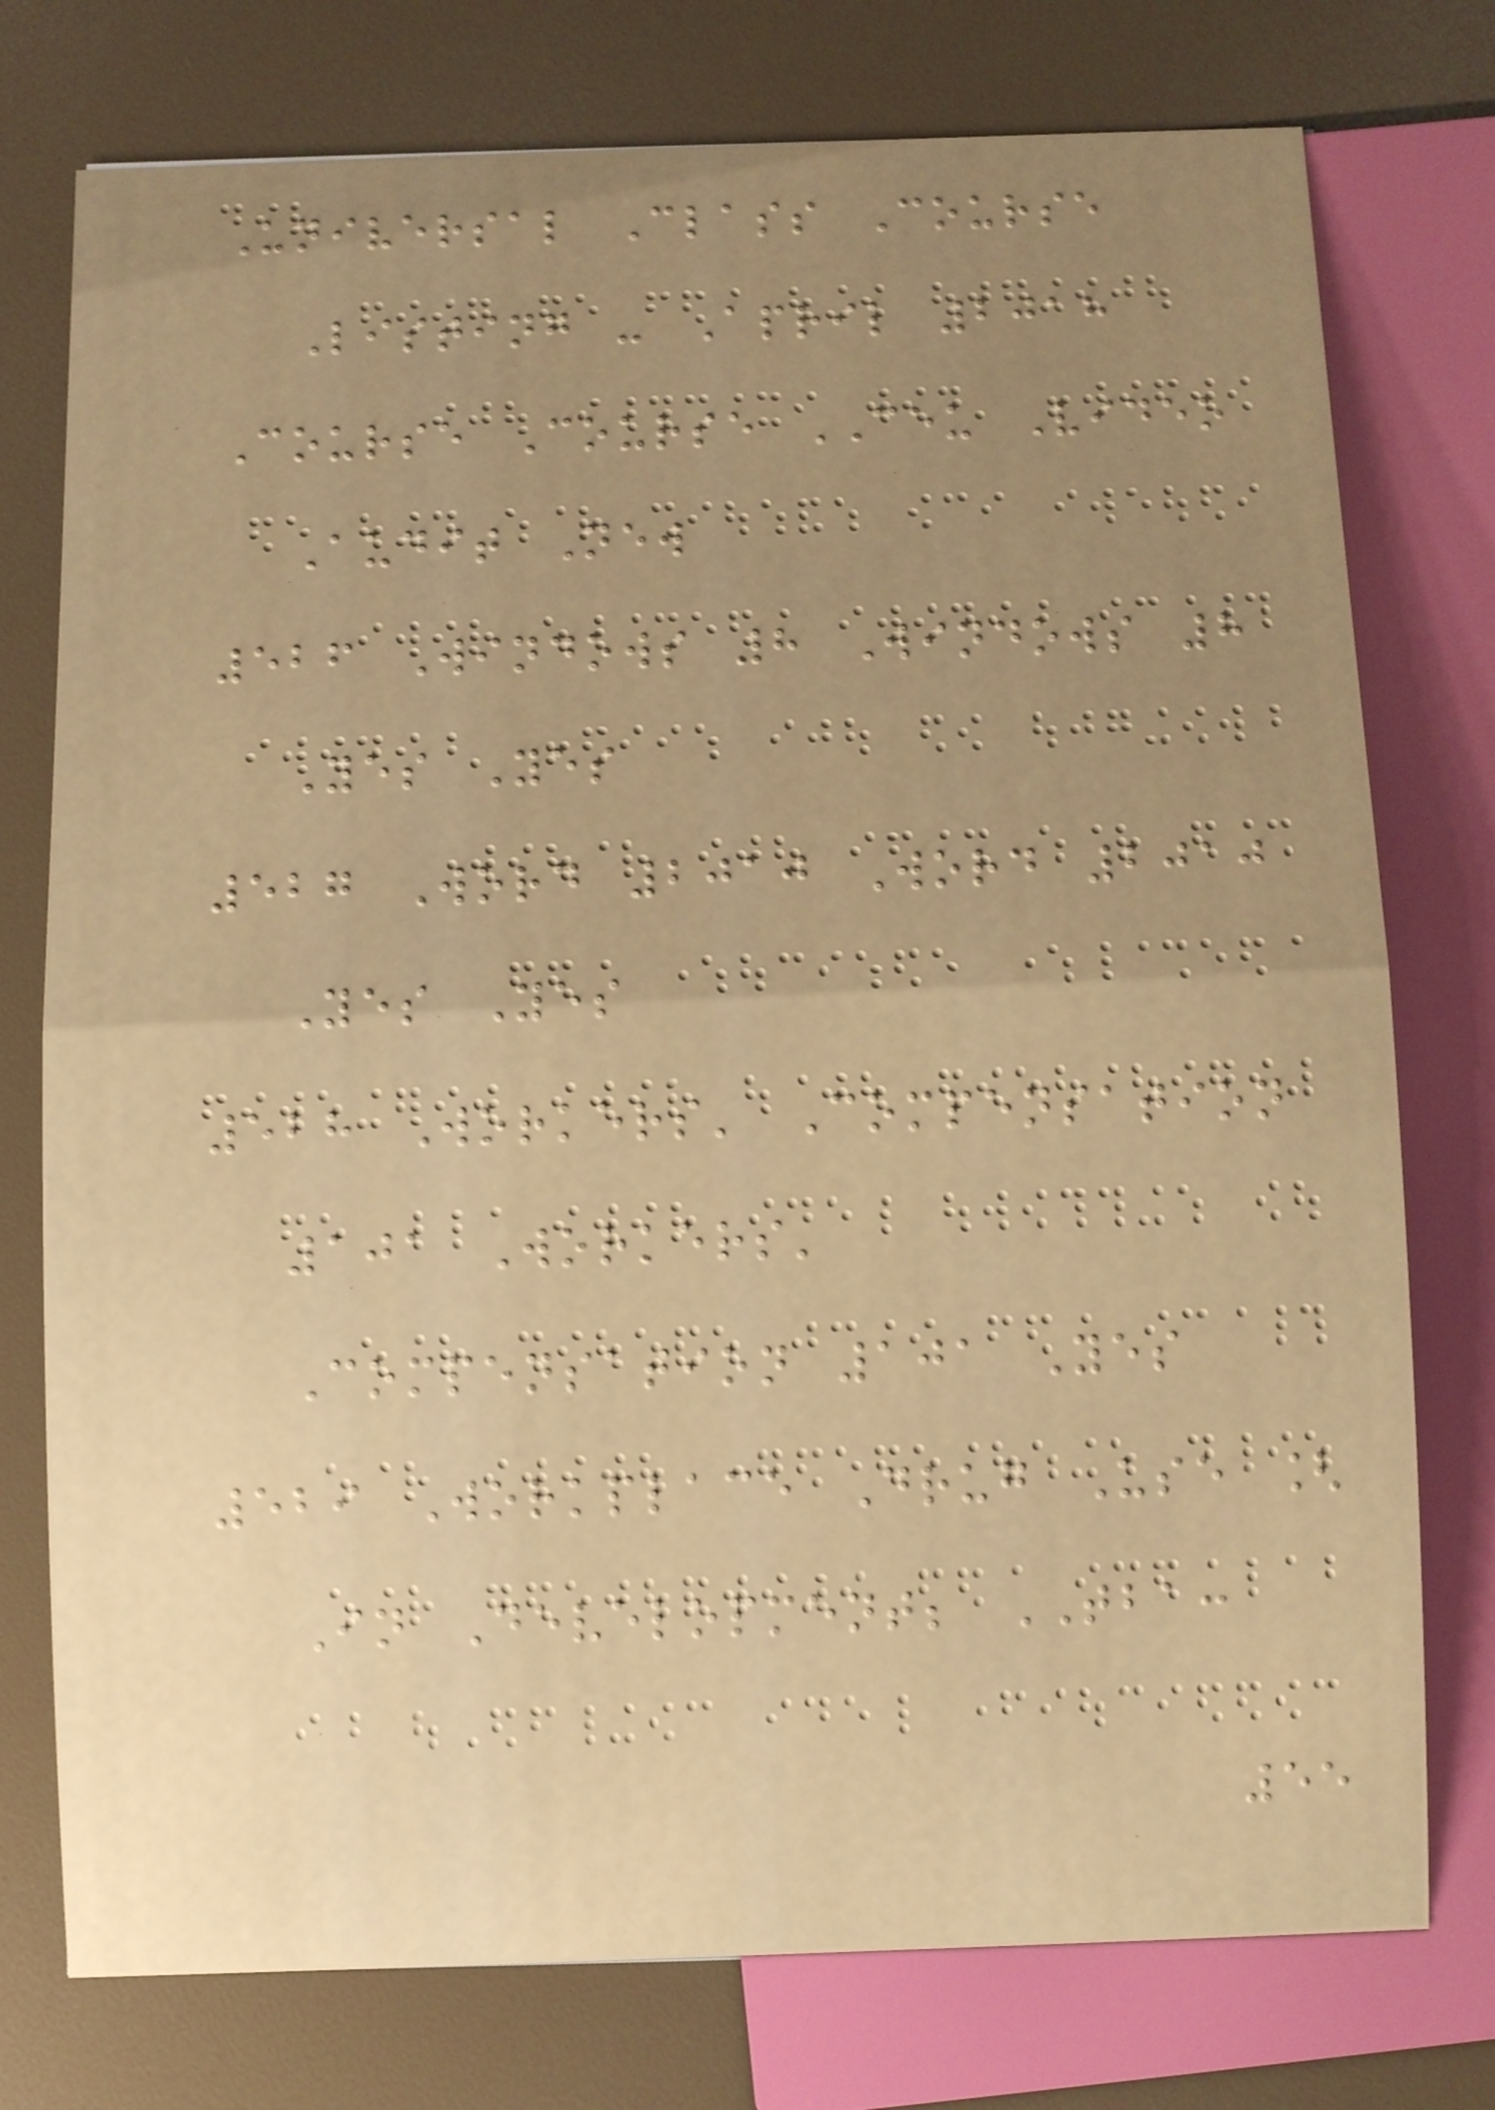Universal Class Course
Listing - April 2018
Course Course CEU Video
Audit New
526 Windows 8 Windows 8
Yes Yes
527 Word 2010 Word 2010
Yes Yes
528 Workers' Compensation
101 Workers'
Compensation 101 Yes
529 Workplace Drug Use [
In Development; TBA:
55
